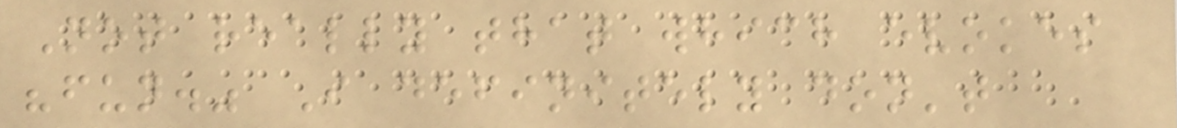Not really that which evokes
"fun." I definitely don't
